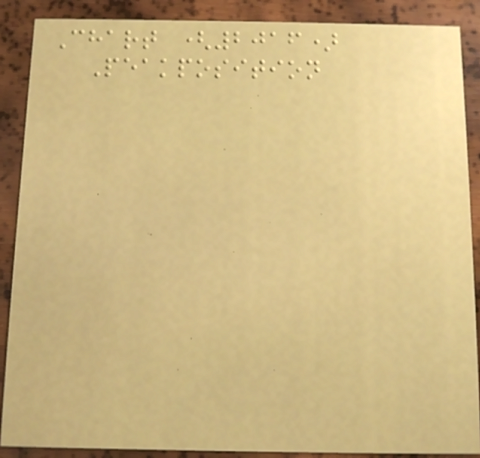Chart (2016)
Peakposition
